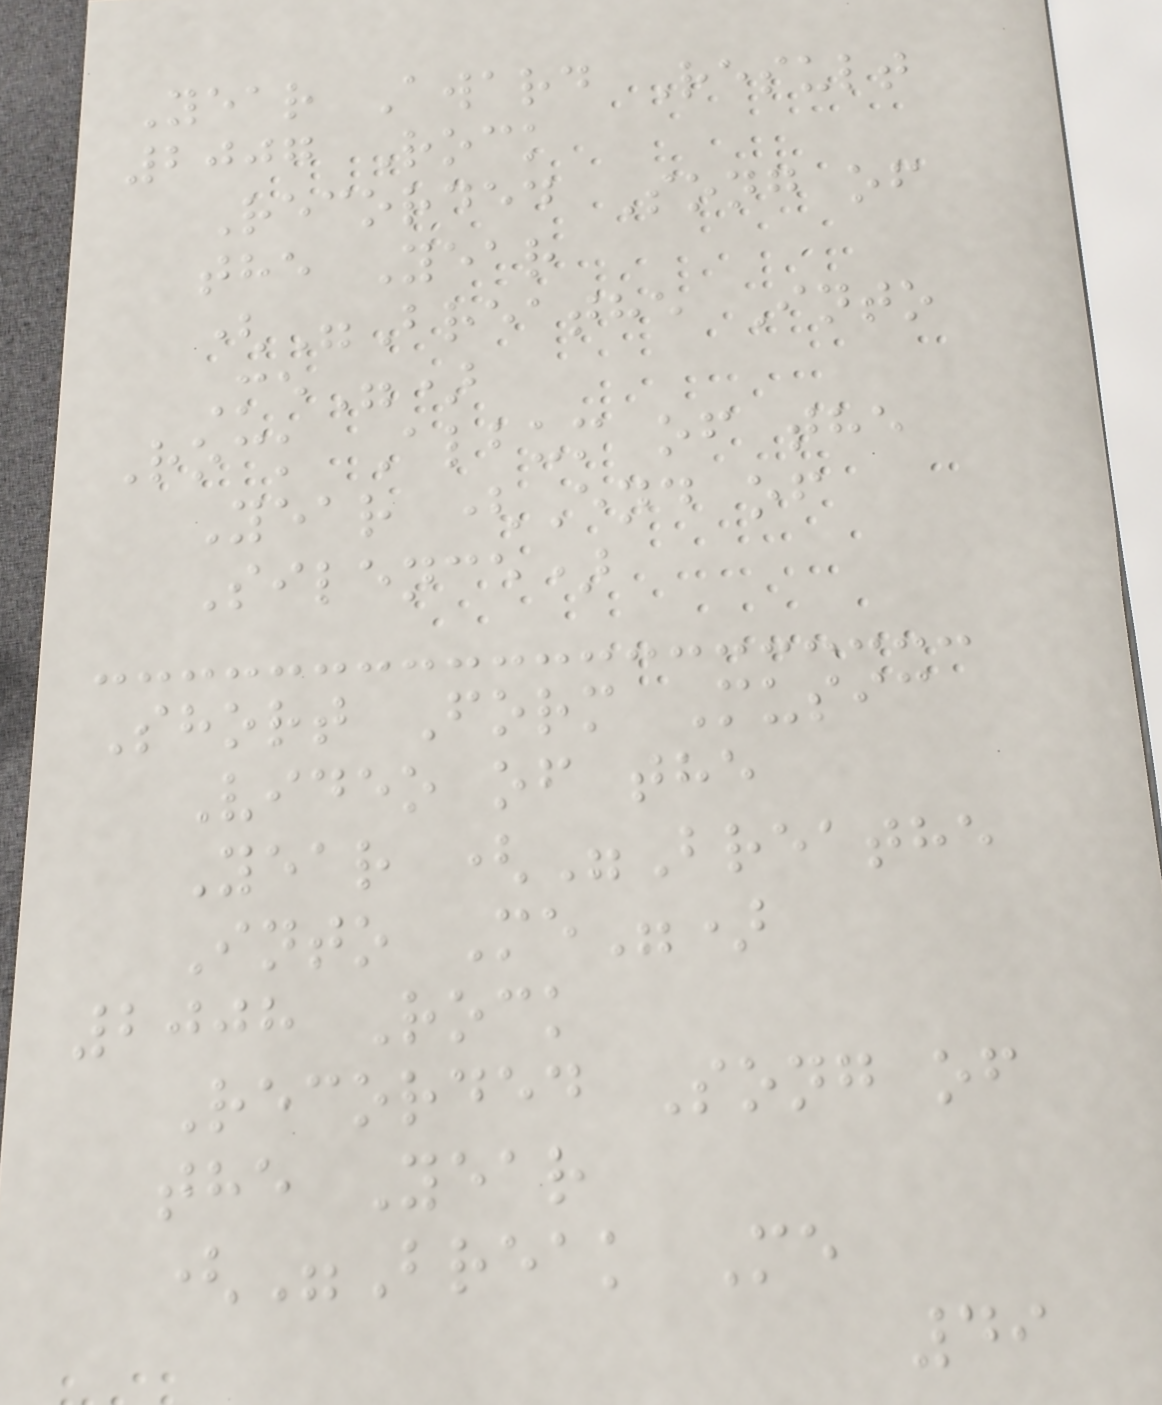Year Award Result
2007 Rock
Recorded Song of
the Year
("Breathe Into
Me")
Rock Album of the
Year (End of
Silence)
Short Form Music
Video of the
Year ("Breathe
Into Me")
2008 Rock
Recorded Song of
the Year
("Break Me
49
